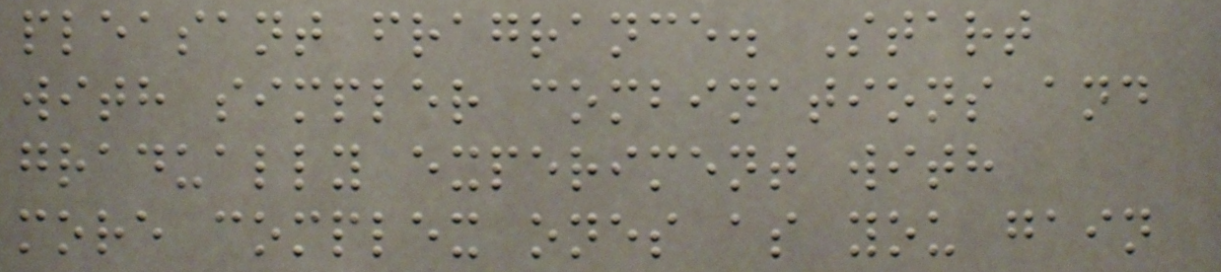pleasant fragrance. Start
with simpler combinations and
gradually experiment with
more complex ones as you gain
